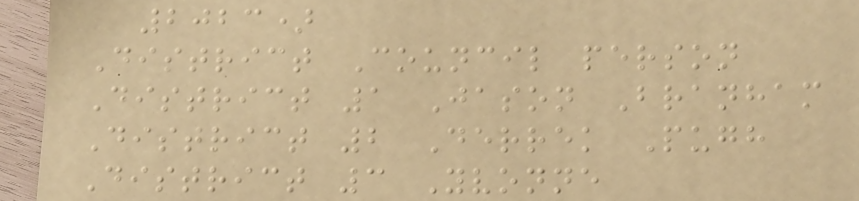2023)
District Council person
District 1 Jason Branham
District 2 Derrek Pugh
District 3 Yvonne
